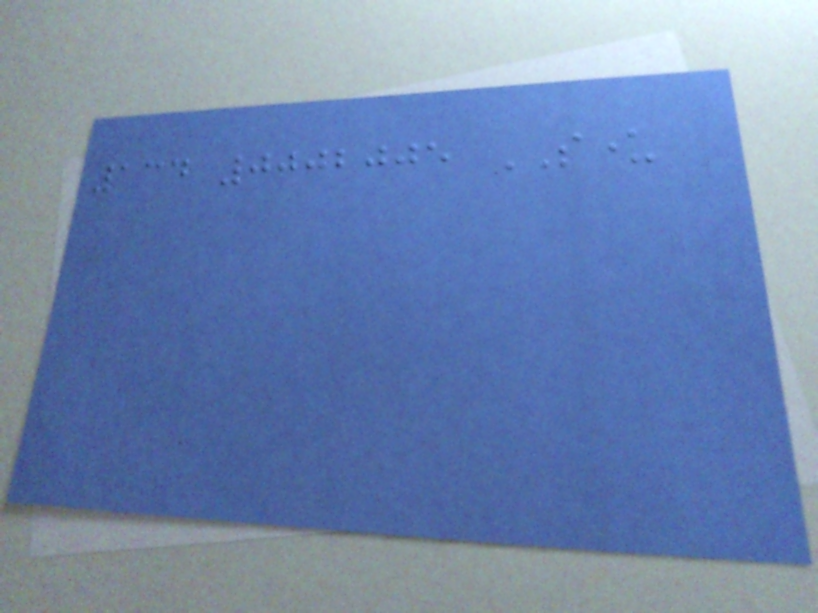134 0002005 SUNDER
